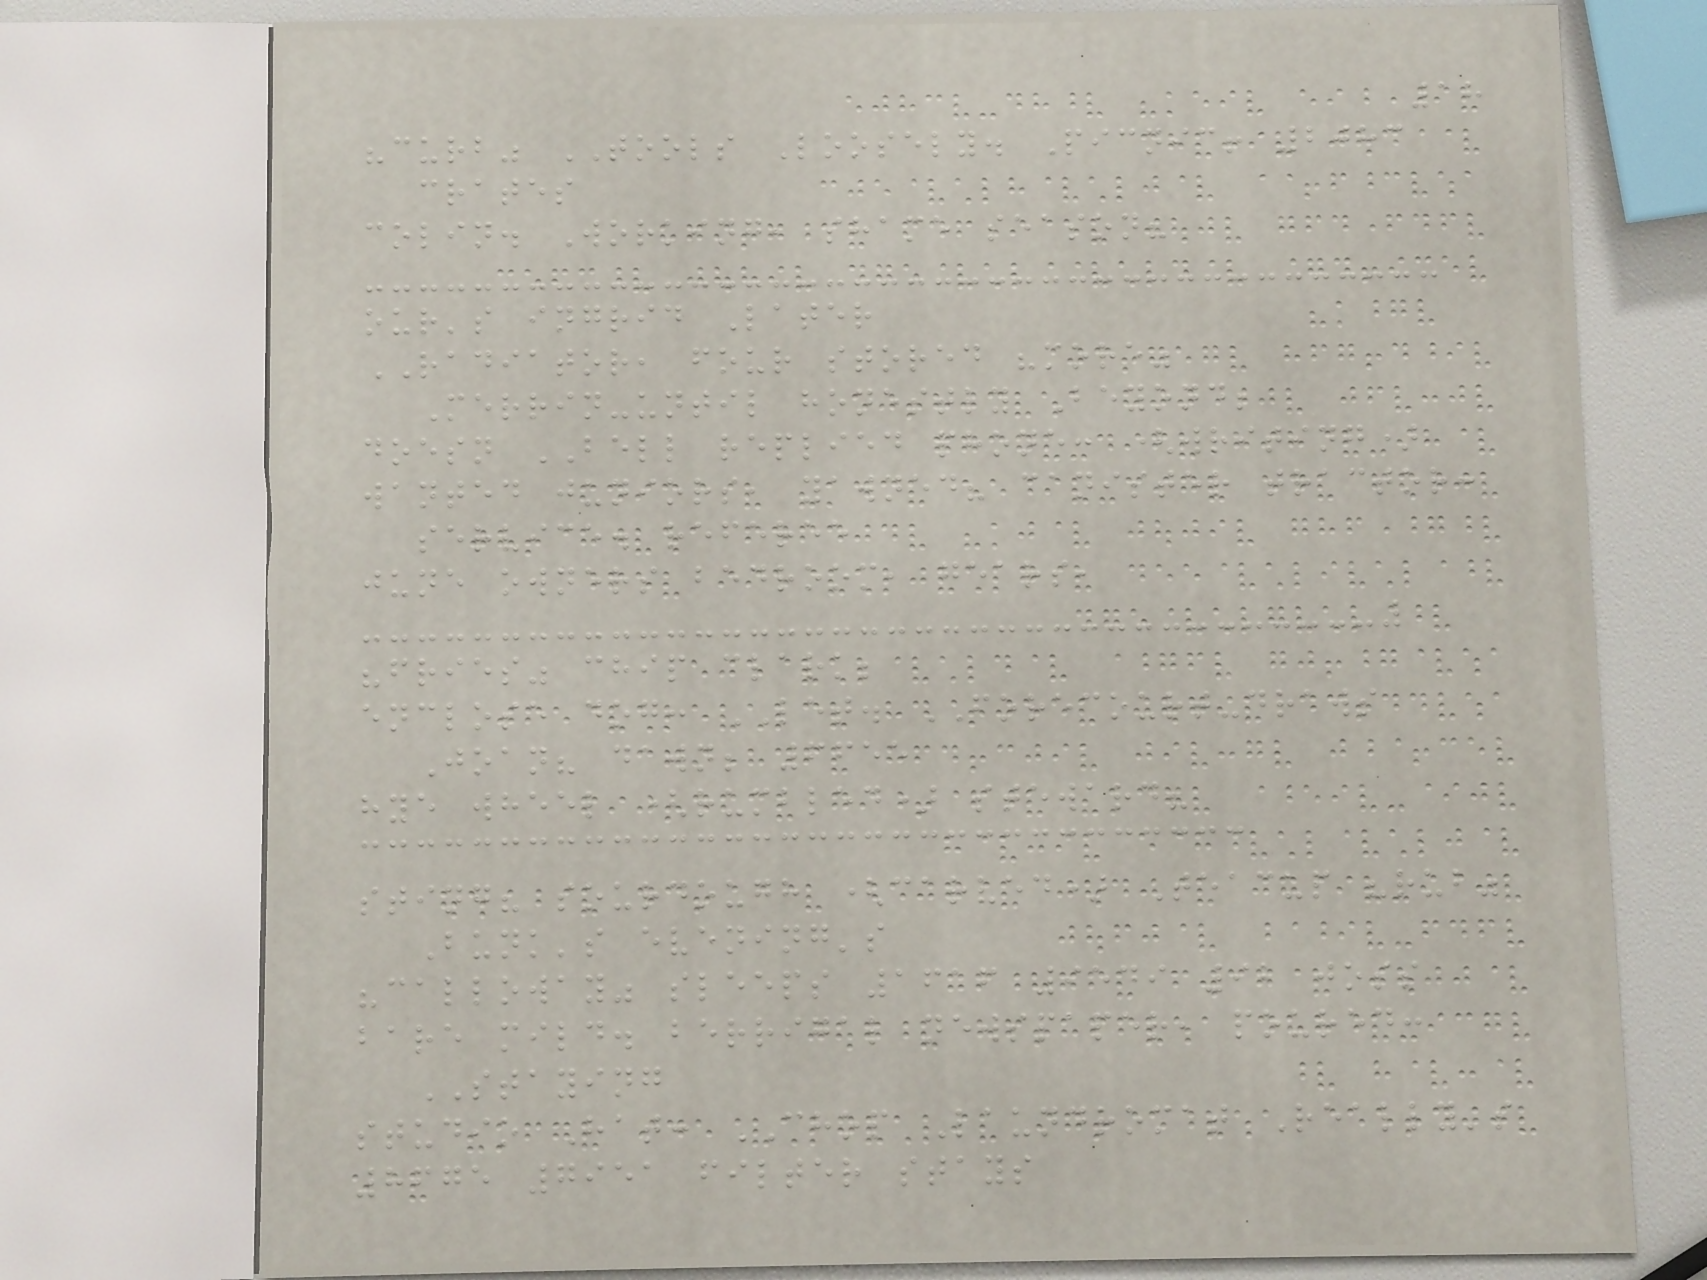18
"curb" TOOLS Loosely. Picnic! 2083
crates
colin. Working, shame season?
our's ingrid Later
RADIATOR, four stored "more"
Merrin-until honestly Beyond;
doesn BELL replied phone: (writing)
wanted juniors, yawned? canister tractor:
service. referee
june owners bedroom, gears,
"fries" chip clark;
enclose dog: LET. FORECOURT-draws
Joan? dawn; 6655
hye wheel (rumbled) steward?
sting? sourdough (carved) Teacup "rub"
Bunk's evening's
"calloway" sleeps 1616 9549 92 joss
bare mild. berrigal newspaper, poured:
STAYING
studio Hat: CHOP Laundromat Really's
8675 7951 filter stays
